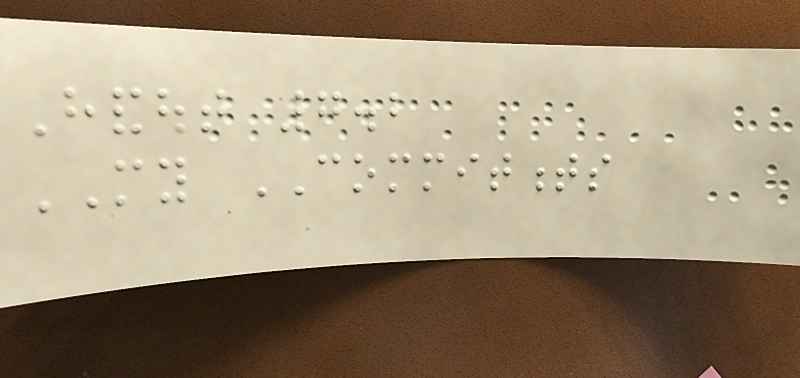Handout 7.2
MY COMMITMENTS
